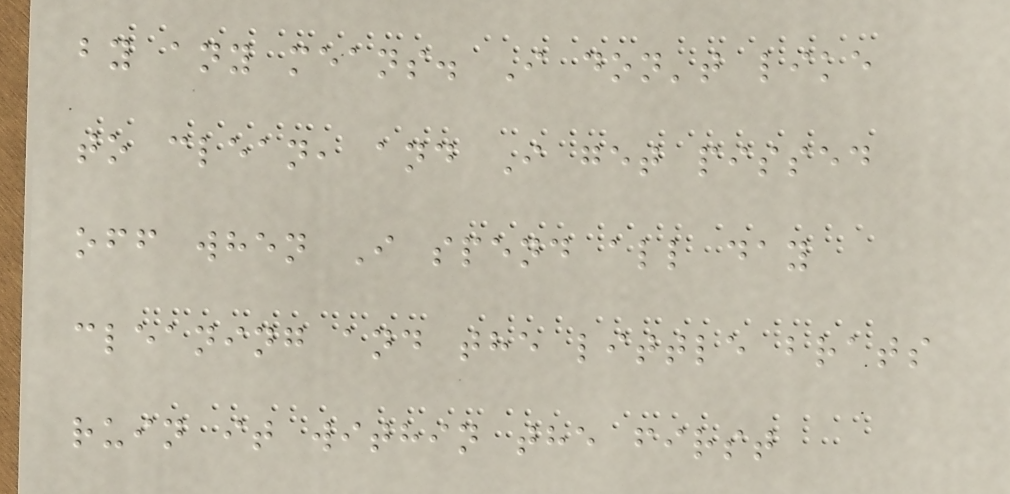by any means. I don't like
to clean, and I get pissed
off when I spend all day
cleaning and the little brats
ruin it within the first
